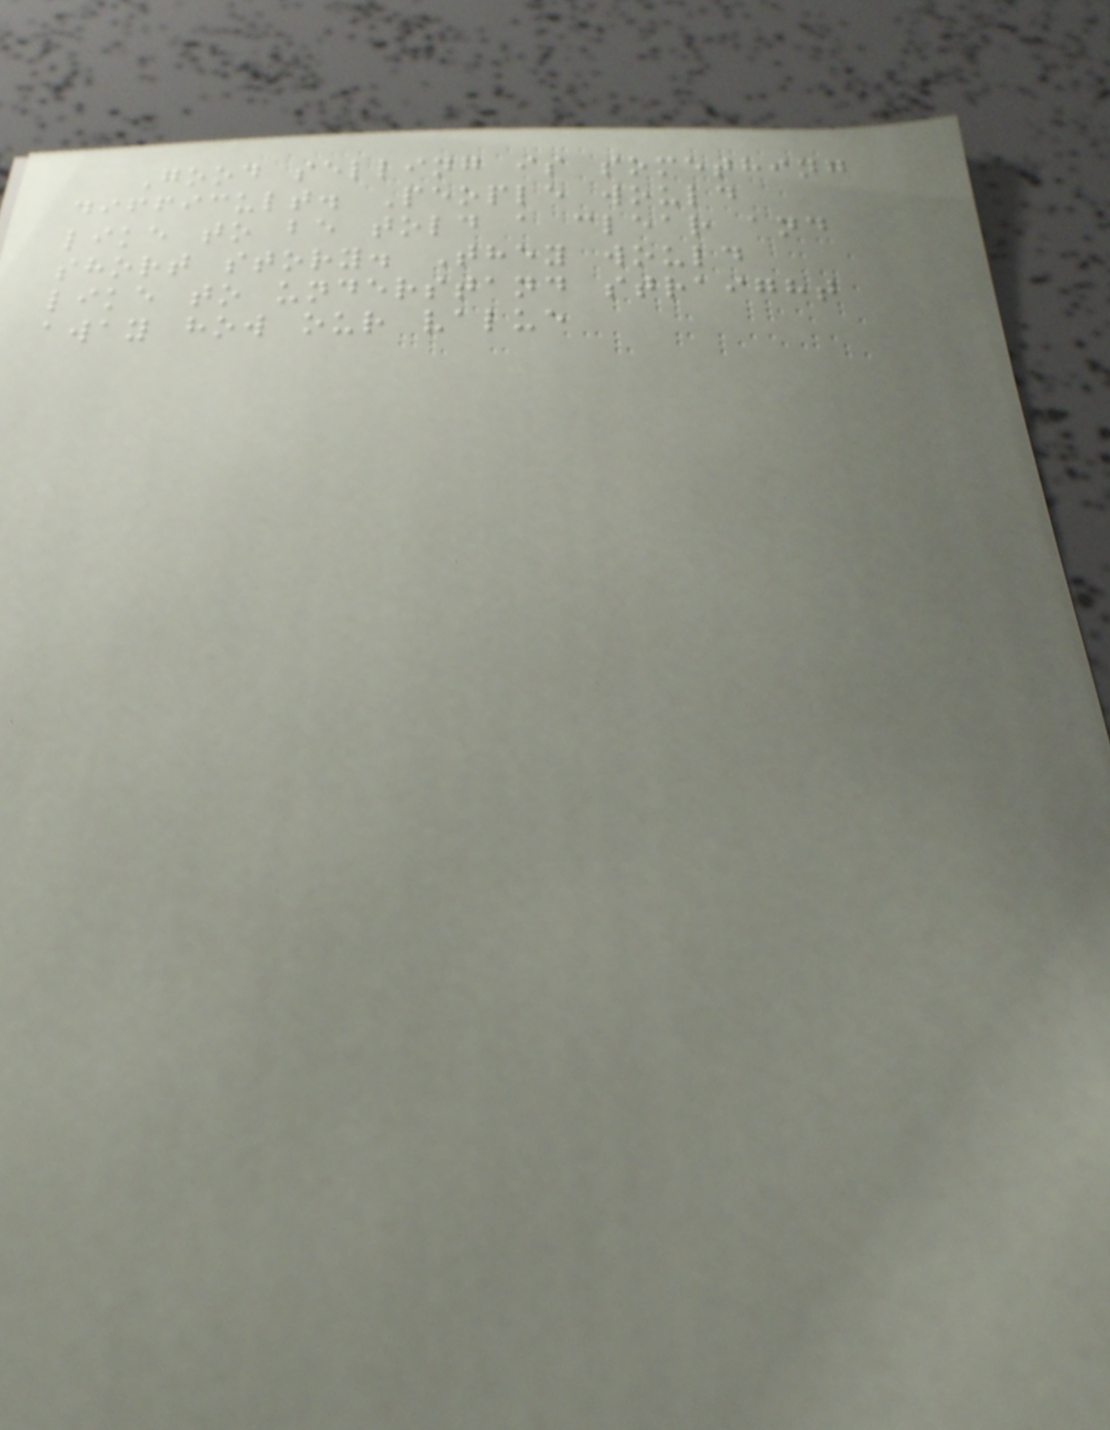Good selling is something
difficult. People would
like to be told a clear and
short story. They would
like to understand straight
away how our value
